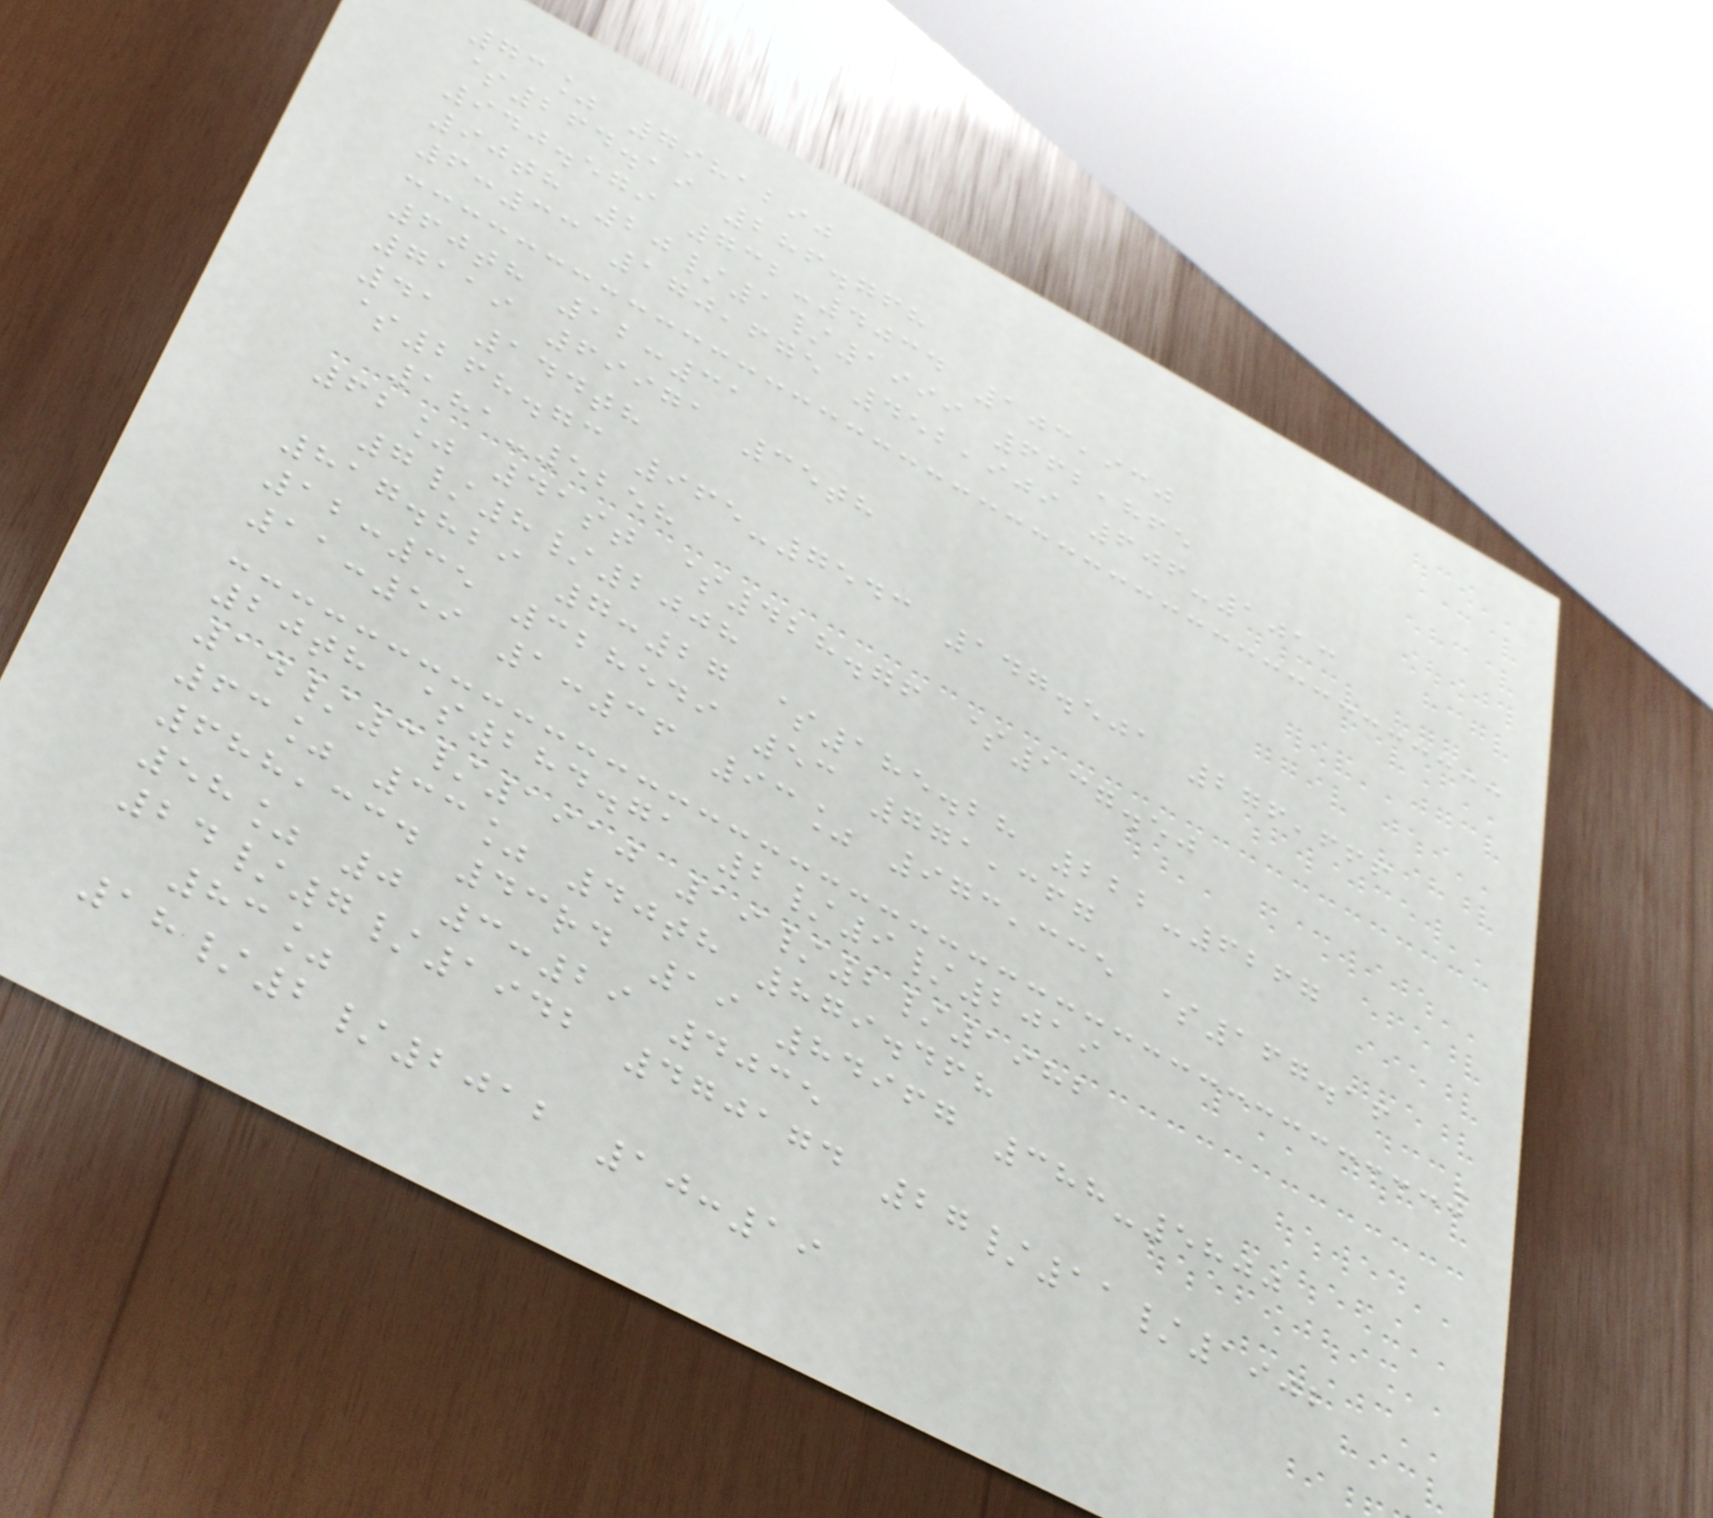73% 7981290
$264.19 286.768
940.579 732-4034 103,930
90th 20/1/1999 662,865
6:33 170,675 452,909 606-1013
60th 12:31
7119 69971 35th
41 144th
$268.73 965-7543 147.501 276,666
181-5258
62% 41st $428.76 $137.50
7/8/2008
817.829 7:27 $185.28 222-6267
12:35 328549 53 771,367
11:59 1:36 93% 973,335 $167.16
20th $284.71 2/9/2019
14/3/1910 19/2/1982
63% 33% 40th 879.468
688,334 43rd 19 84967 388-5800
58% 0 3:29 4035
24/7/1942 470174 27/11/1902
83%
18/2/2012 10:19
